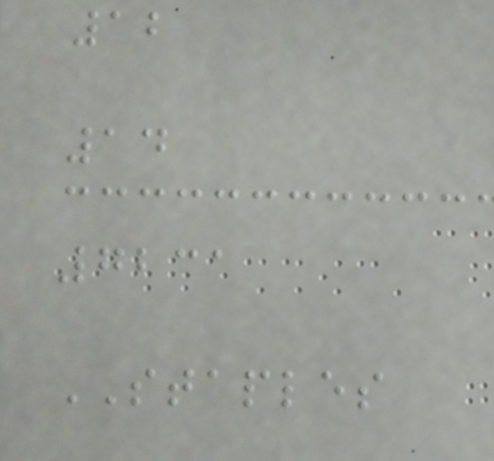12
14
7231
STAPLES
